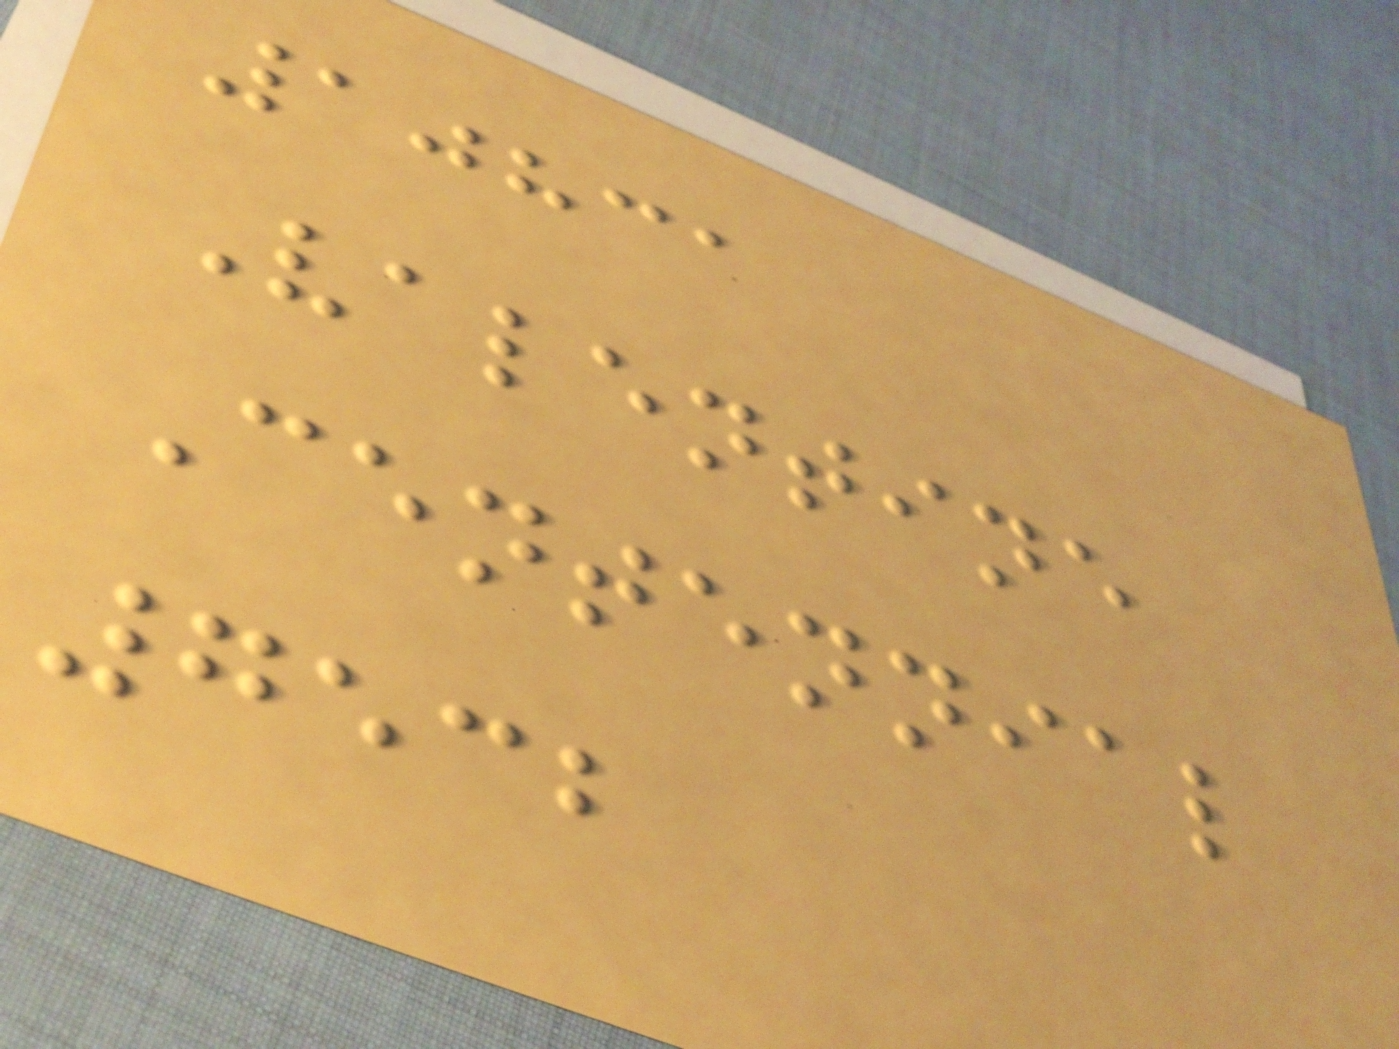10831
Valentine
Centennial
7532
